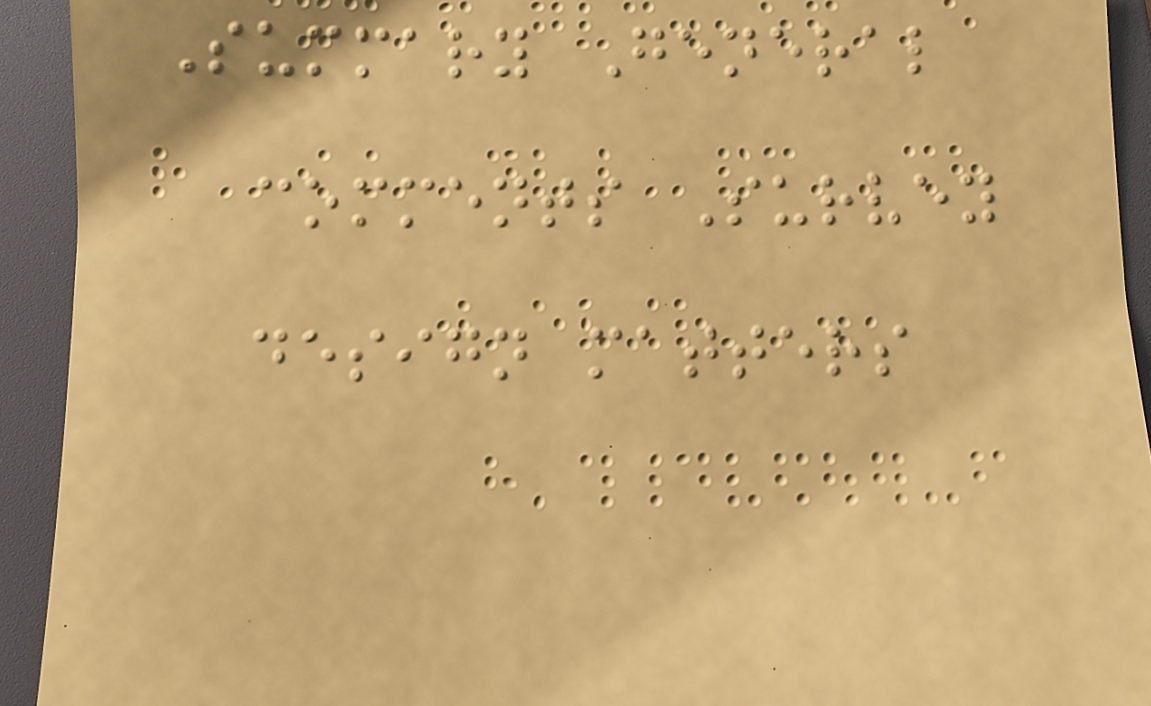Summary General
comments Survey
design matters
